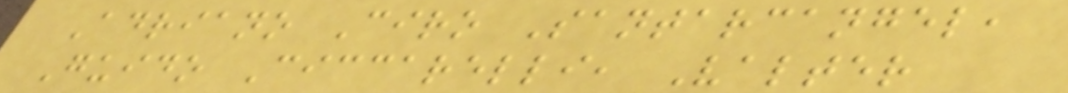Adriano Ciro Santarcangel,
Guido Ciccarelli, Valter
